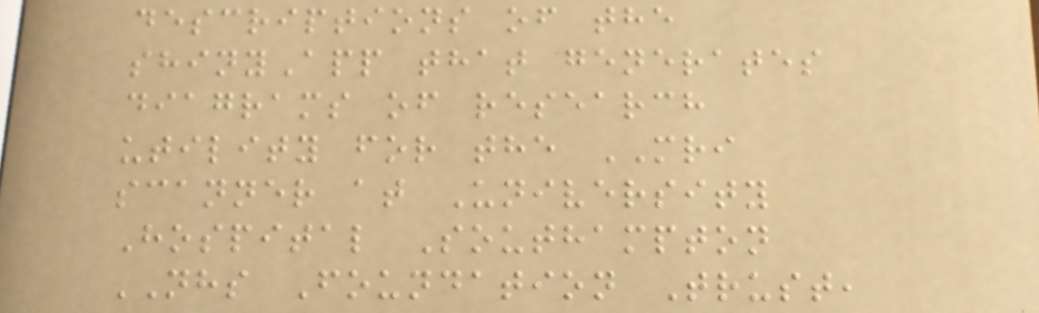descriptions of the
shinyApp that generates
diagrams of research
utility for the MRI
scanner at University
Hospital Southampton
NHS Foundation Trust,
